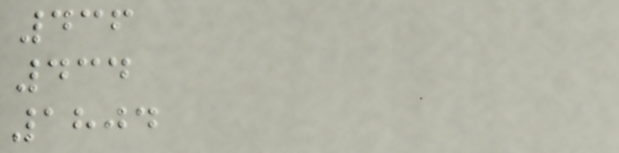436
434
1804
